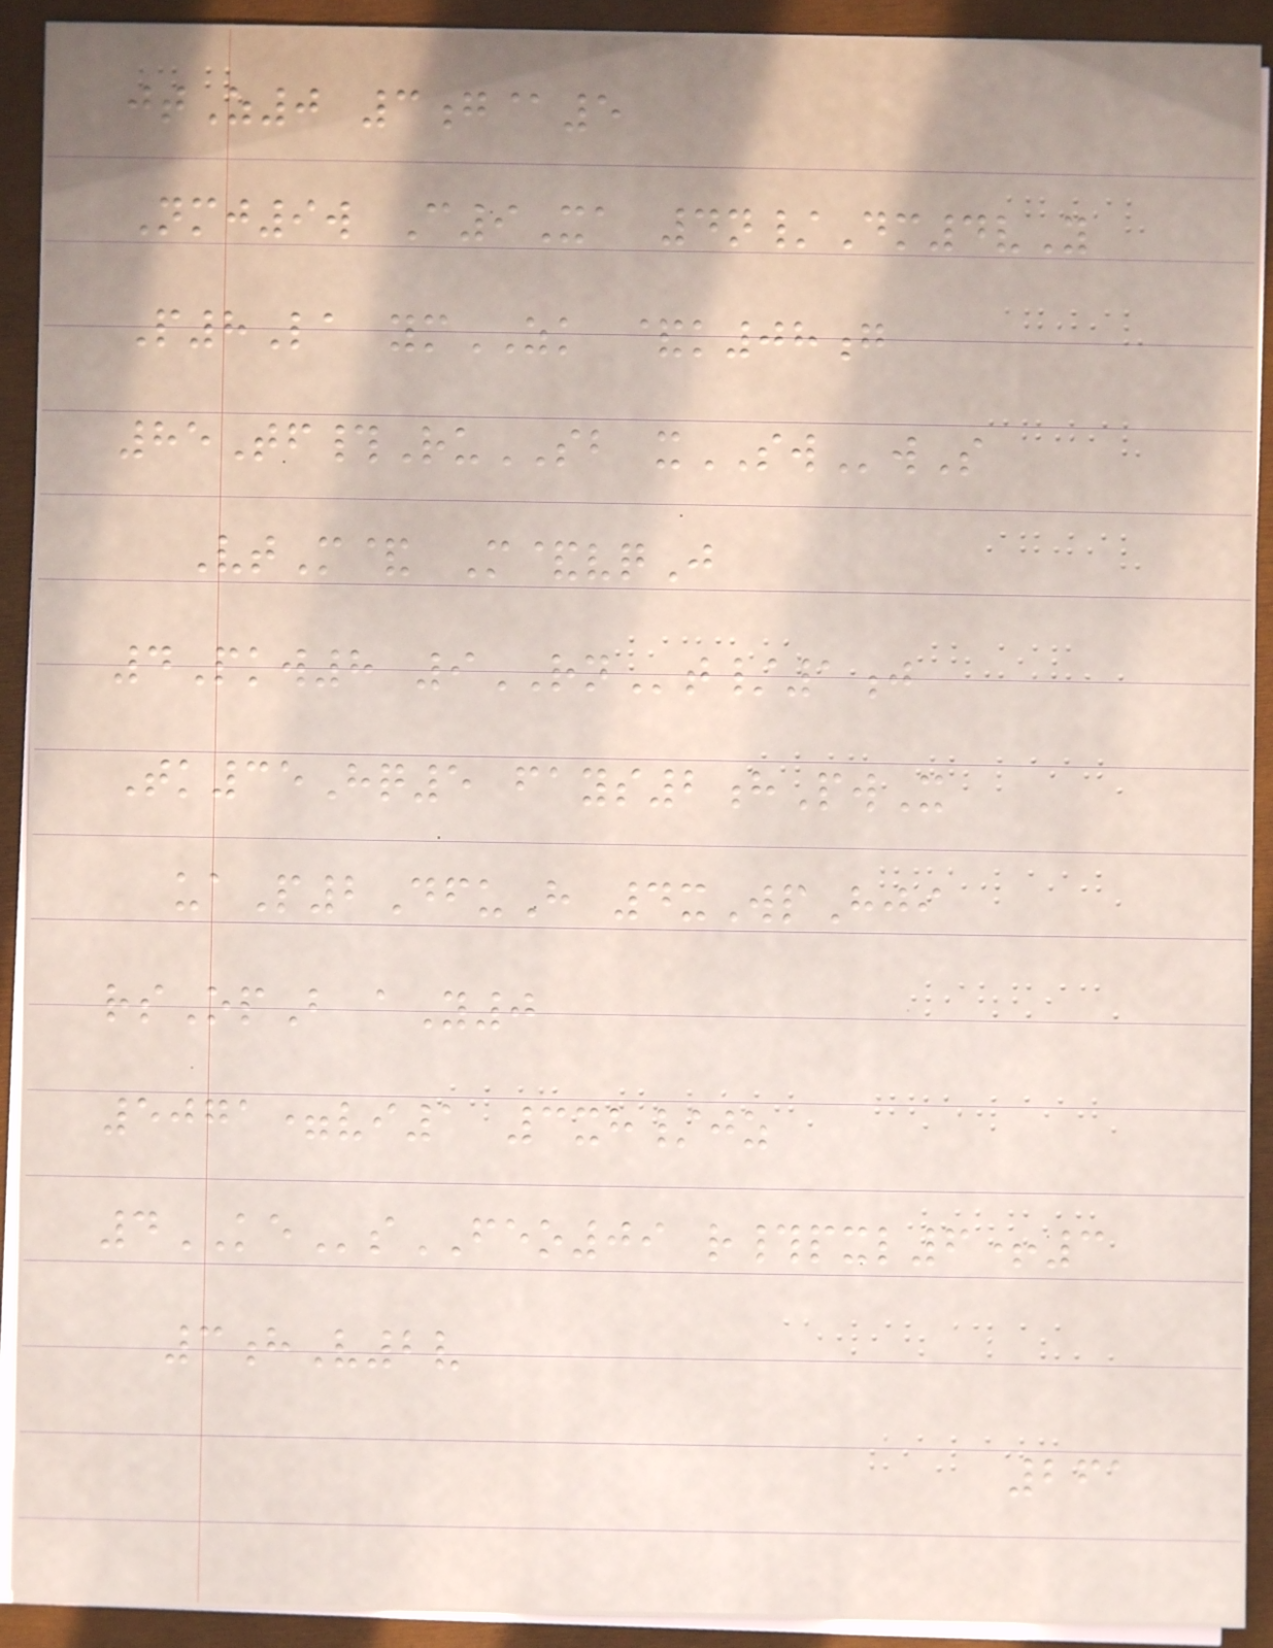jtZ0 3g@5
Nmj9w C9Xa 4n/Dm4vY
P8La ymZK &k08g
85Tf#RuSB xSWwS
VtM& M&vqJ
4Pkw8 9RNt/1j
Tk35Hq5 fays2hPwX
uaP2DfuH 4xWpHji
rsOpB aY0
5071=vi1 3xh/jz
4KEsFEO09 r#pxl6+3
3hV2v
261
